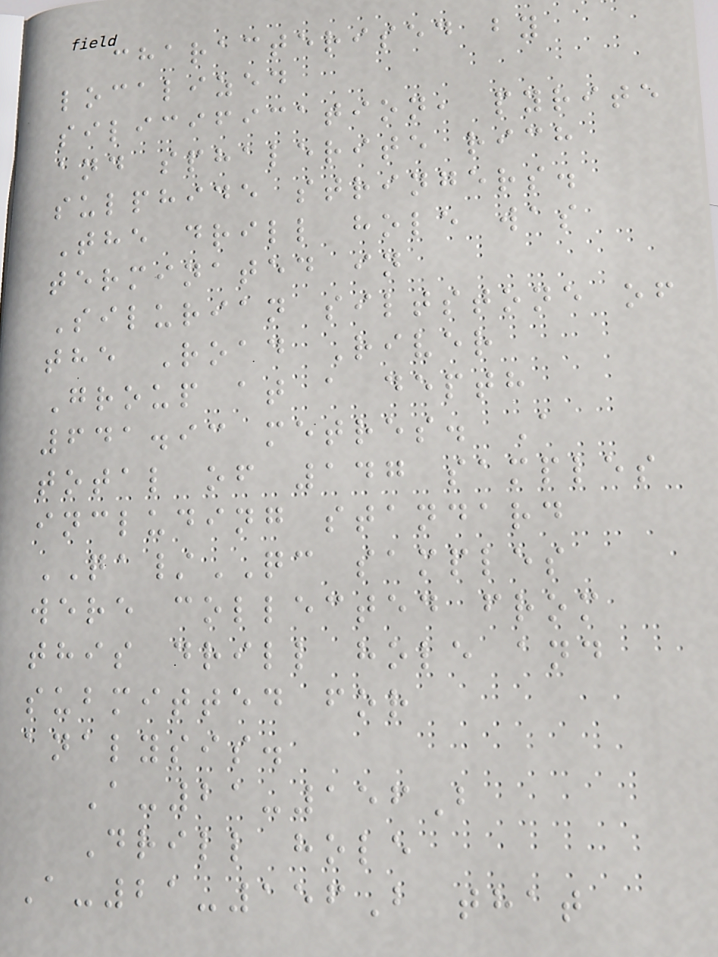characterised by
localized
silicification, pyrite
and sphalerite rich
sulphide stringers.
The drill hole was
terminated in
Silurian siltstone of
the Road River
Group at a depth
641.93 metres. A
total of 147 samples
including standard
QA/QC samples
were collected from
this drill hole and
submitted for
analysis.
A-21-156B
Drill hole
A-21-156B that
